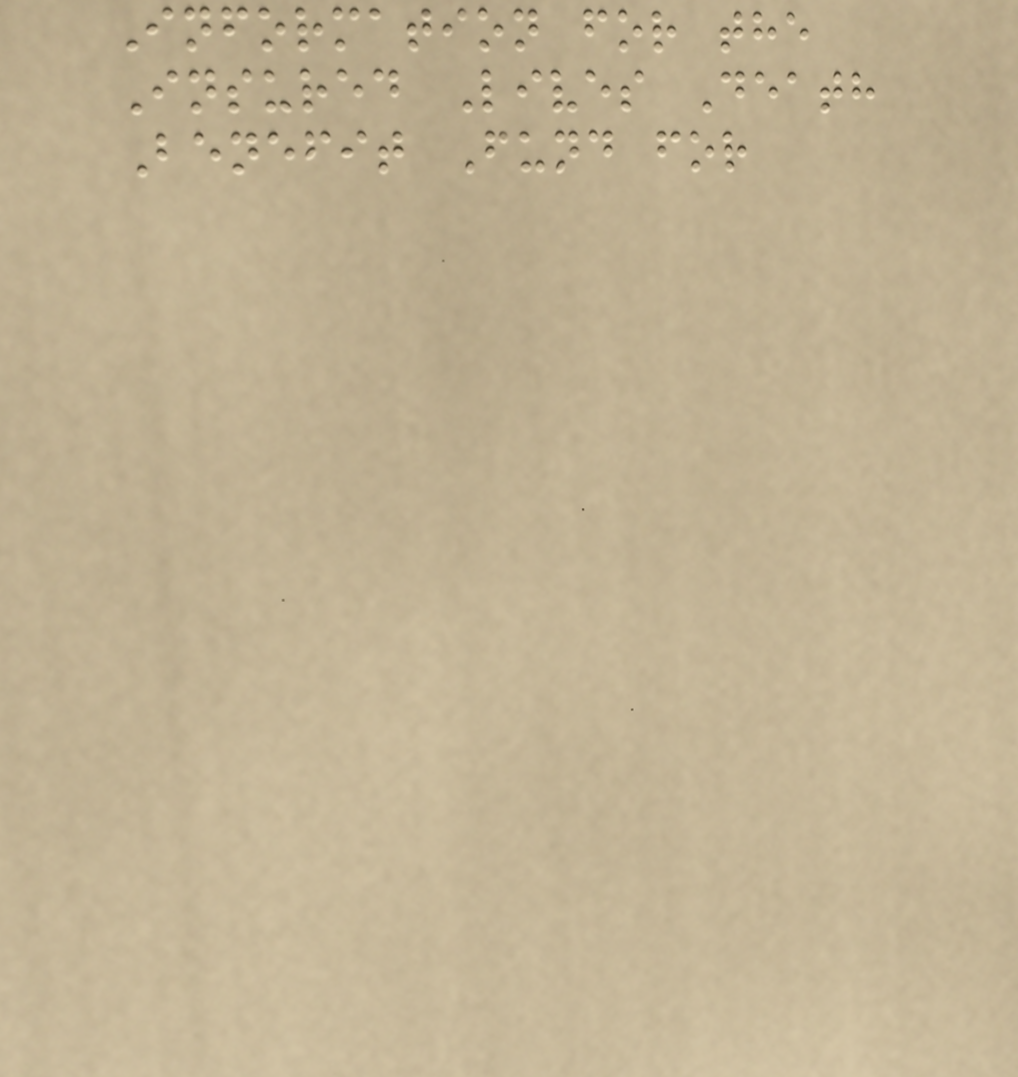Information for the
Insured Lives Death
Benefit Fund for
